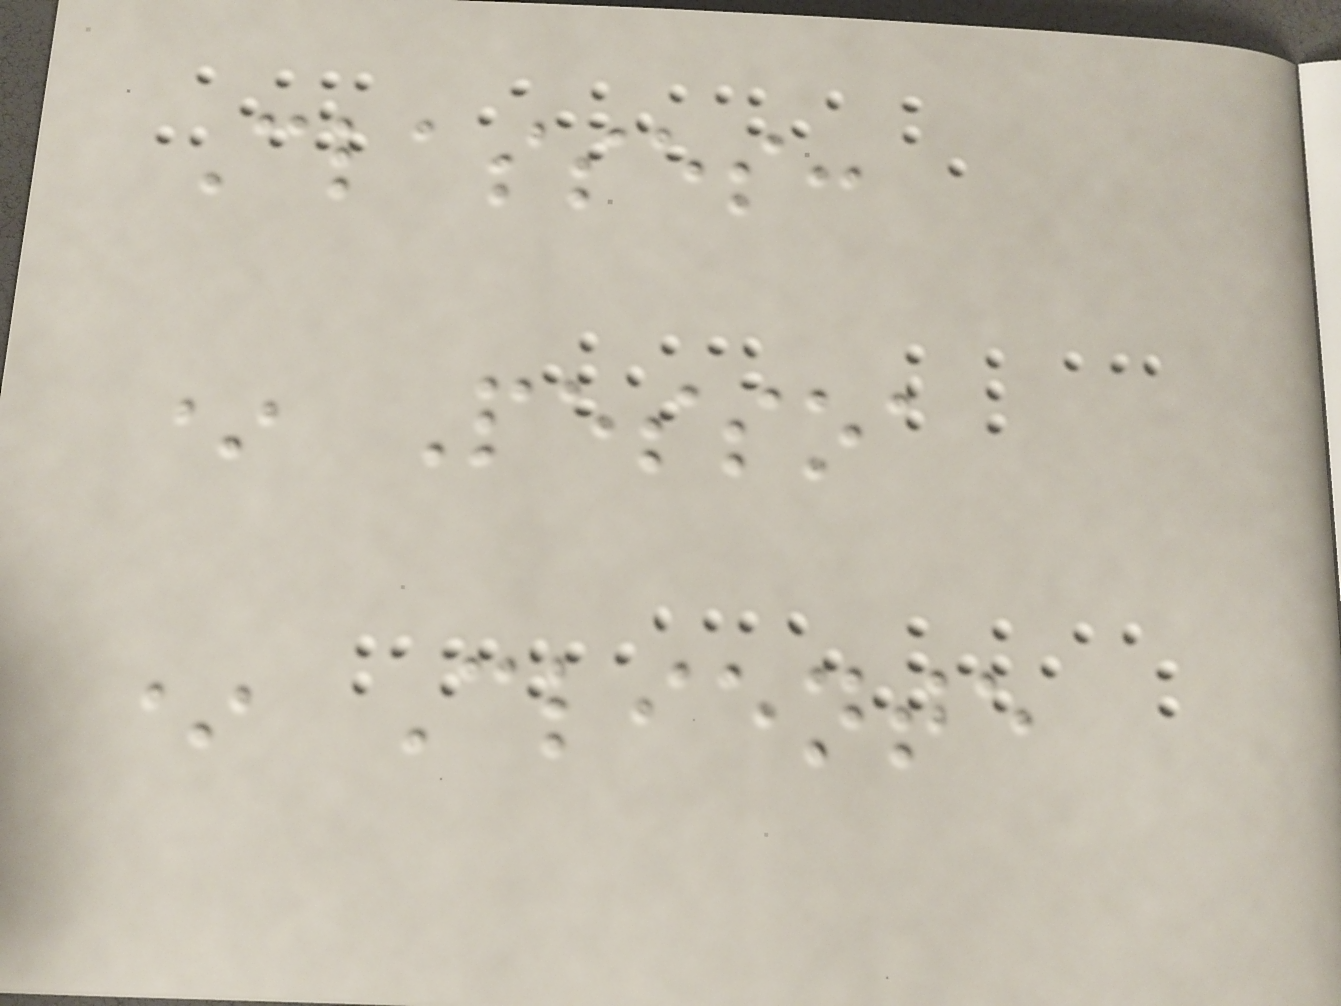Classes:
* Pessoa
* Cliente
